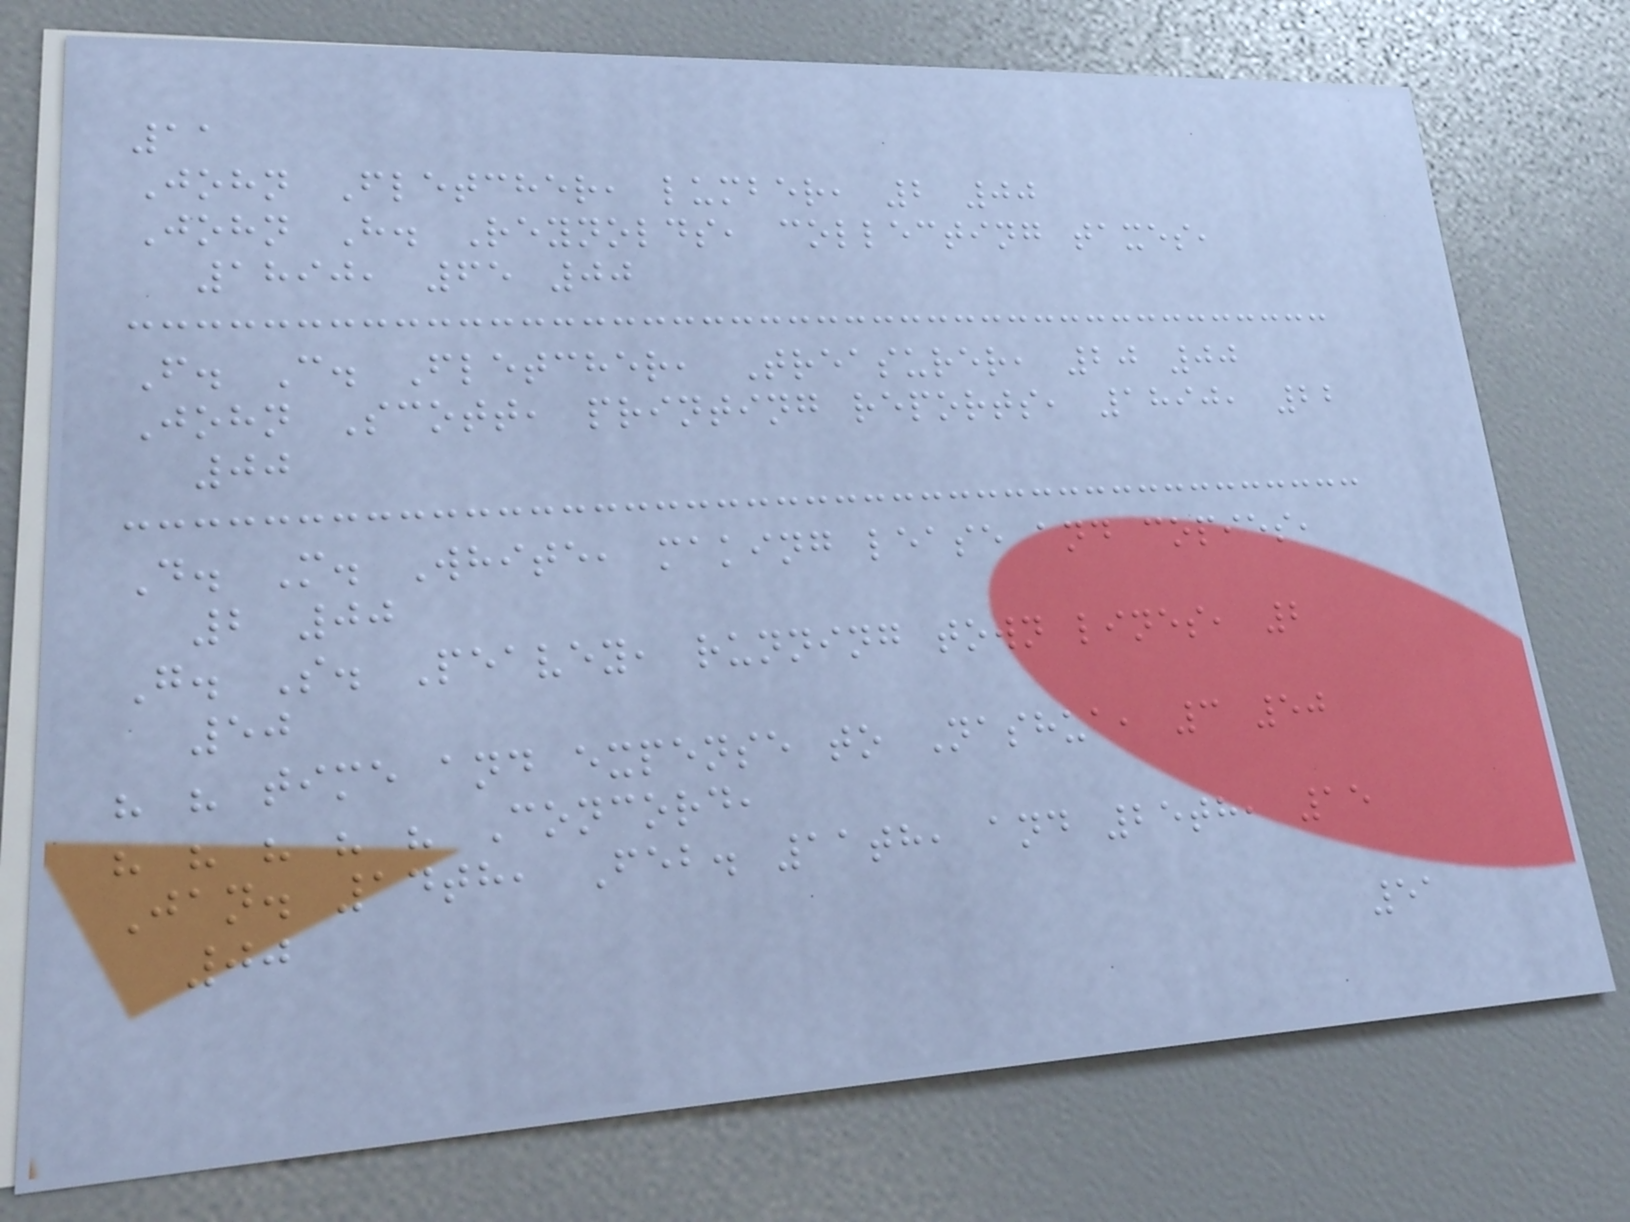11
John Fletcher, lumber, 2 00
John H. Reynolds, collecting taxes,
1890, 65 00
F. C. Fletcher, Treasurer, 20 00
John Scott, printing reports, 1890, 22
00
D. M. White, making lease and copies,
2 00
G. S. Peavey, running town lines, 2
50
" " time and expense to Nashua, 3 50
" " " " " Concord,
Jan. 14th, Feb. 11th, and 25th, 15
00
51
